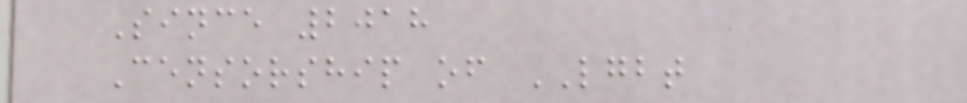Since 2018
Censorship of LGBT
